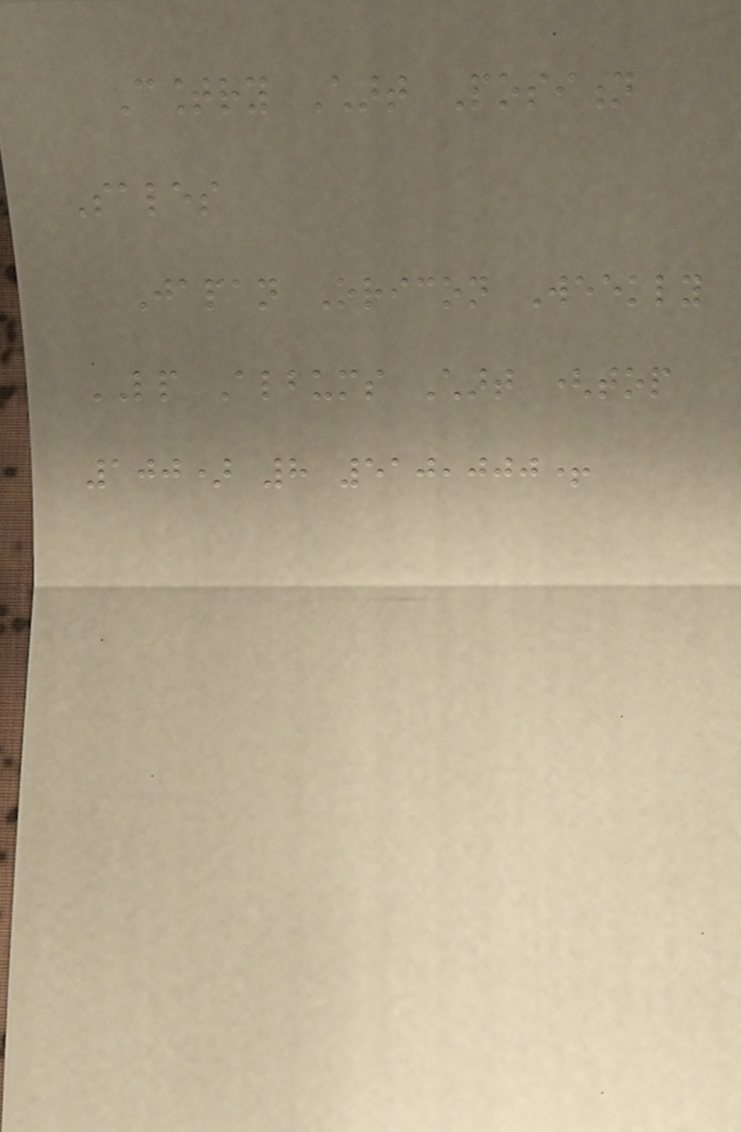Country Chart Position
Sales
Japan Oricon Weekly
LP Albums Chart (top
100) 8 510,000+
